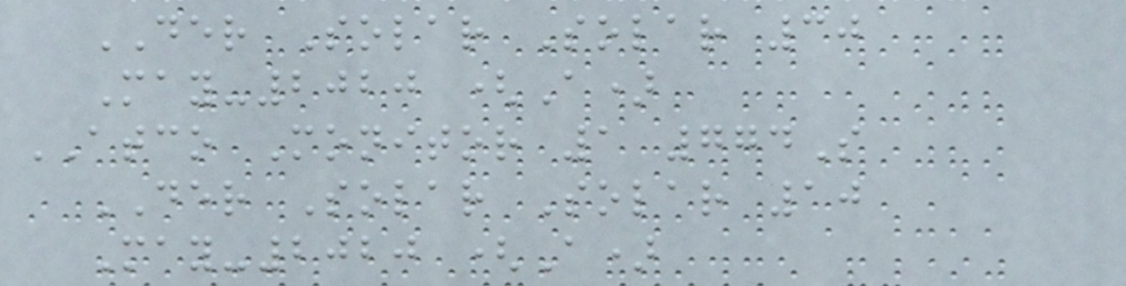DER Solar Solar 30
May-2020 (A)
ATCO Monitor 1 774S
DER Solar Solar 10
May-2020 (A)
